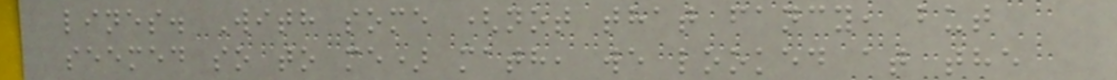lines. With some (not that fancy, but
seemed so to me) math, we looked at the
